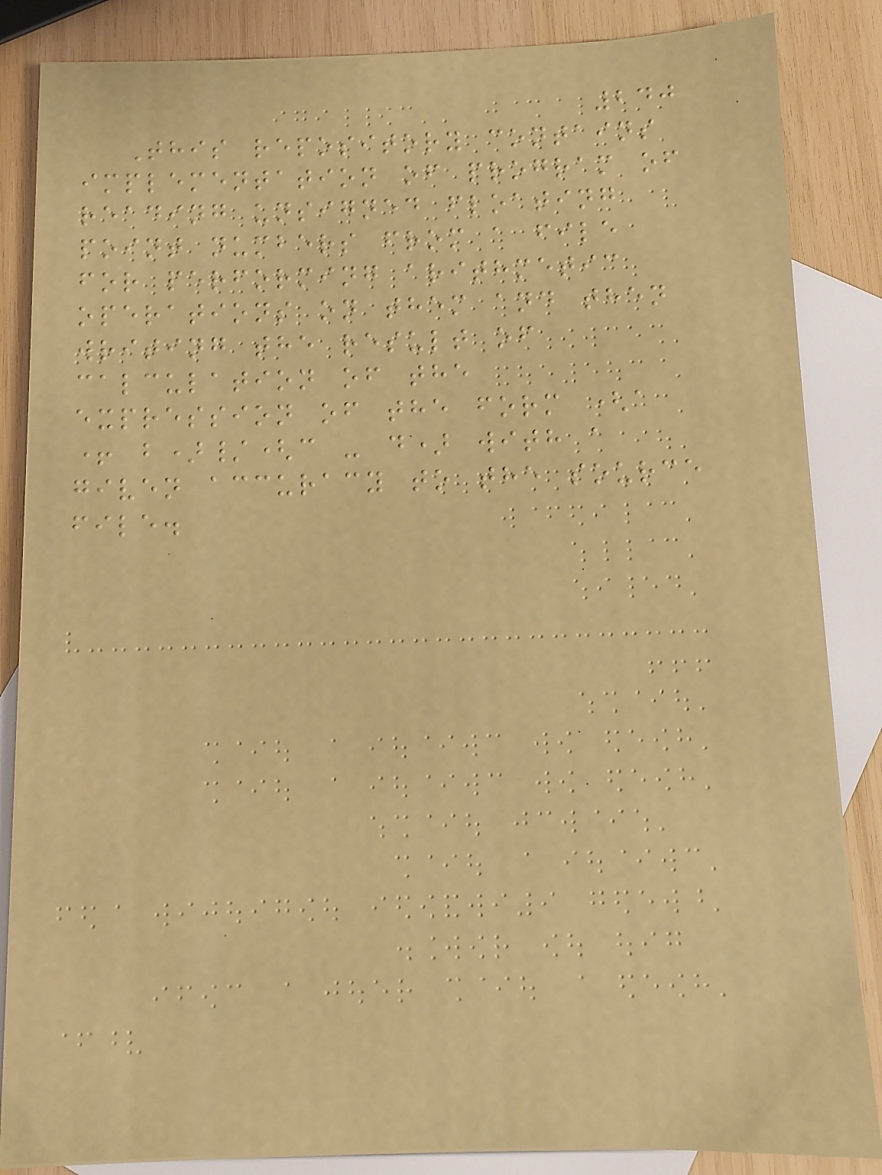240
This repository contains
implementation of program of
reading unsigned floating
point numbers from a file
for performing arithmetic
operations on them and then
writing the result of
calculation of the
expression of the form (a
+ b)/(c - d) with a
given accuracy to the source
file.
